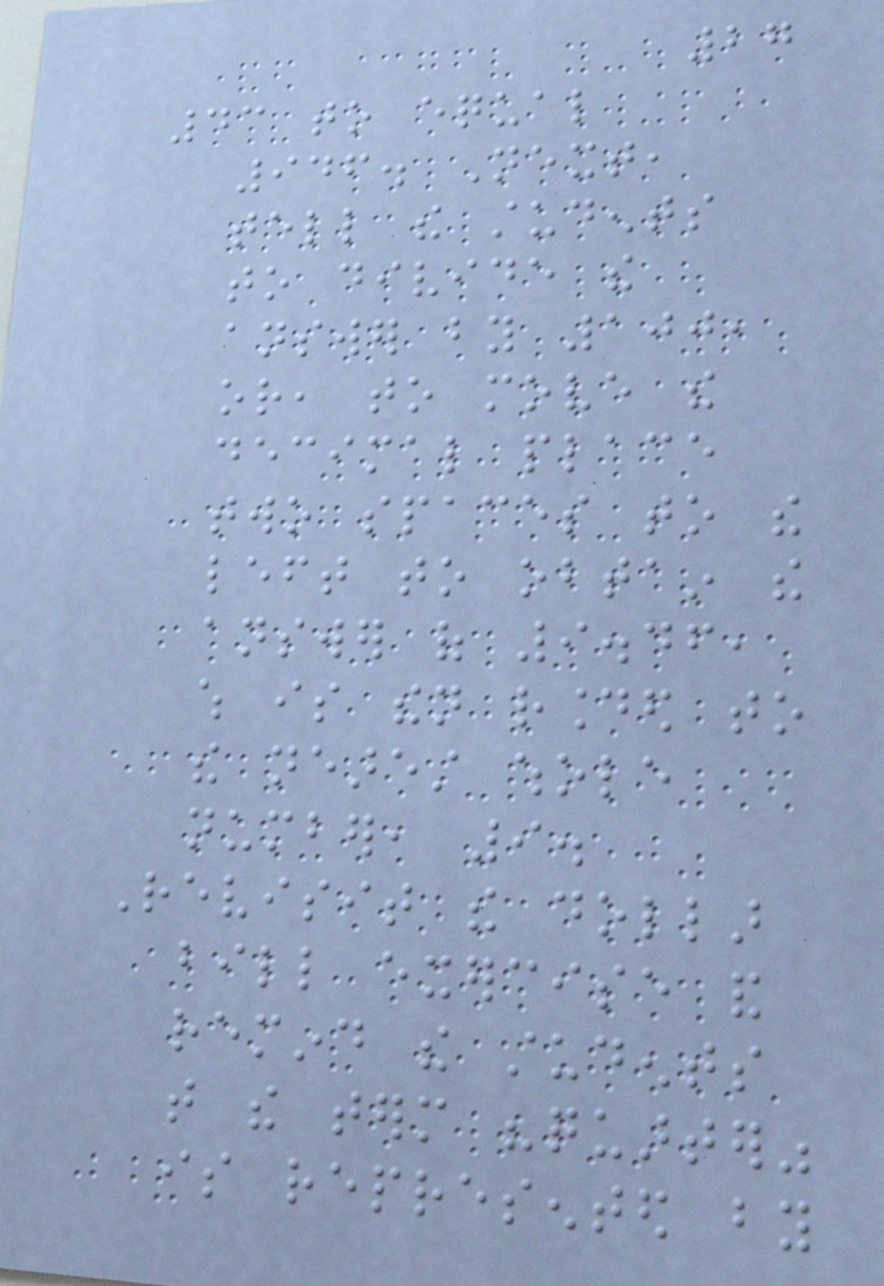27
43 to equal
946. Next,
tell the students
to divide the
answer by 100,
or, to move the
decimal place
two spaces to the
left to obtain the
answer of 9.46,
which is then rounded to
the nearest whole
number, 9.
Revisit the dollar
bill exercise and
remind the students
that the term "quarter"
is represented by
